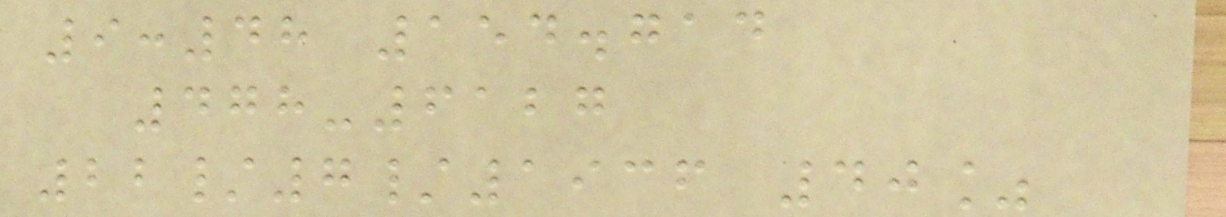9:48 154.714
478-6127
22/7/1936 40%
